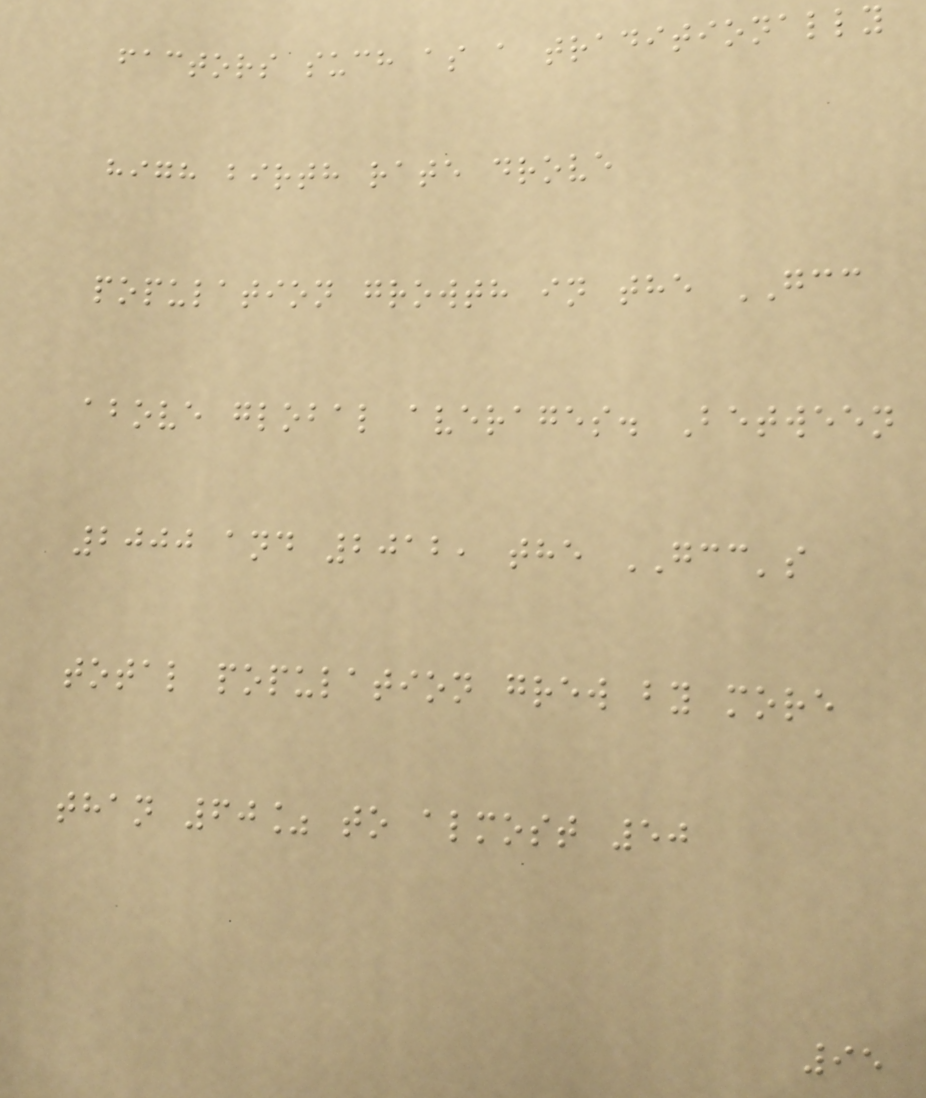factors such as a traditionally
high birth rate drove
population growth in the GCC
above global averages. Between
2000 and 2012, the GCC's
total population grew by more
than 60% to almost 50
95
